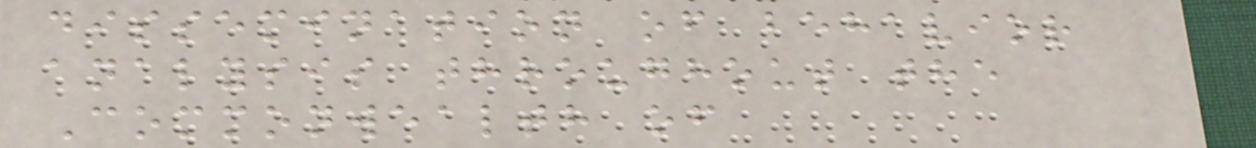dissemination of behavior
analysis throughout the
Commonwealth of
